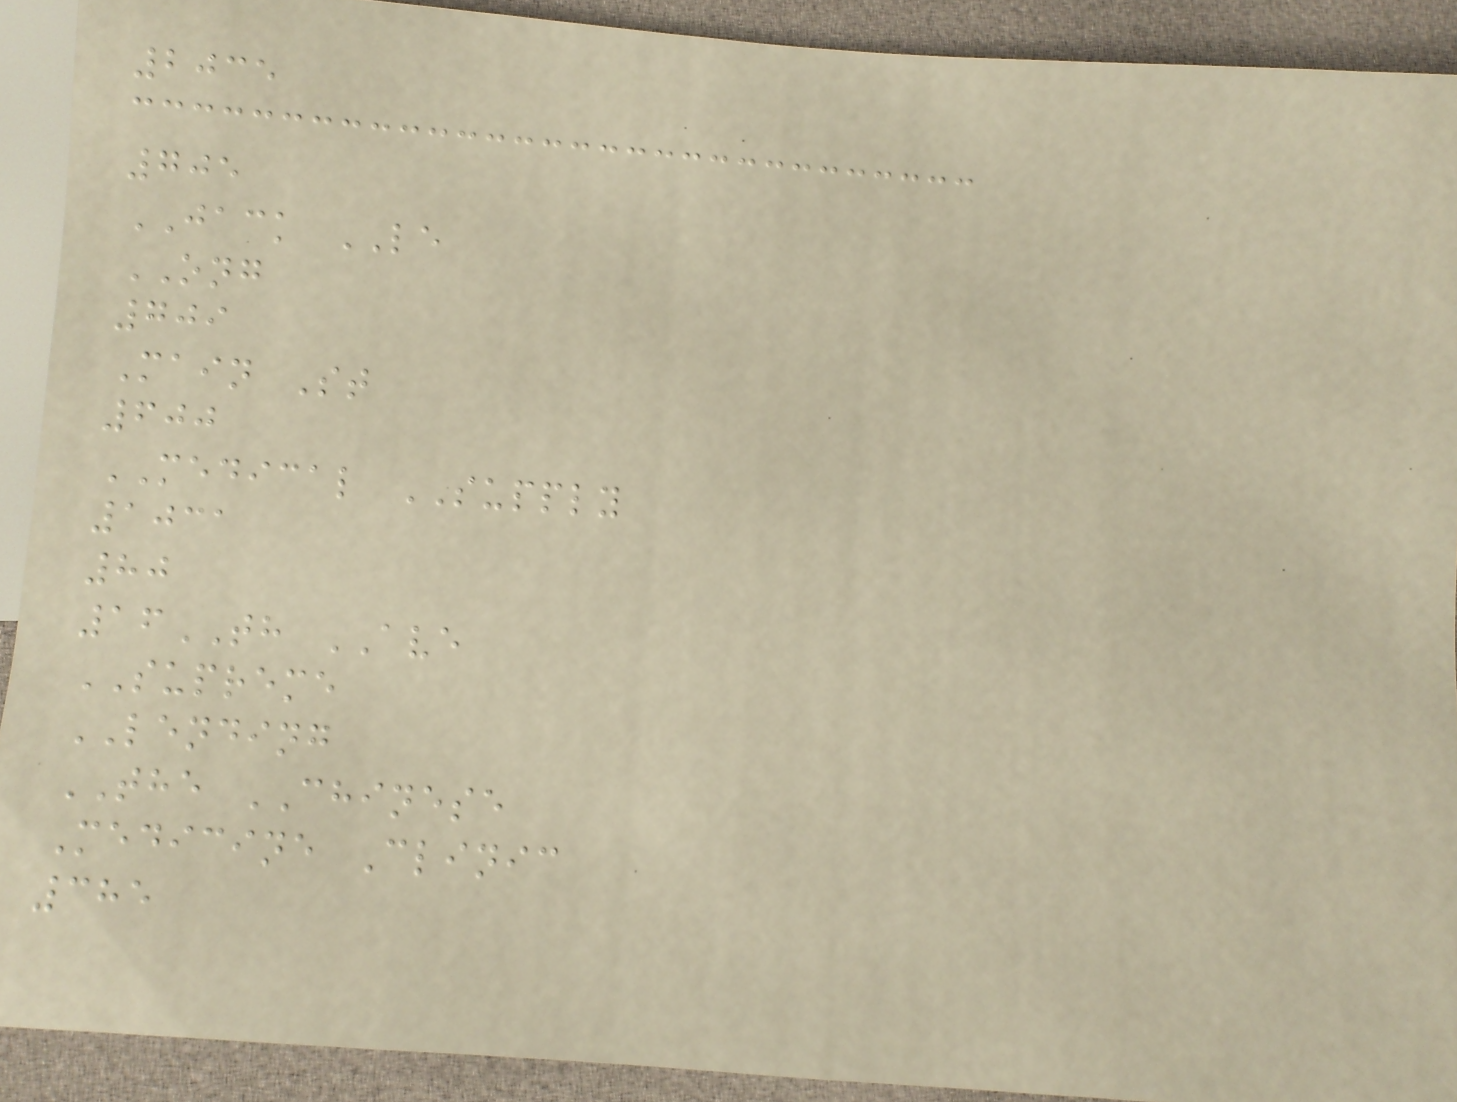2035
705
JACK LE
ONG
709
Main St
600
MEDICAL SUPPLY
1031
80
16TH AVE
SUPREME
LENDING
THE CHINESE
Medicine Clinic
385
